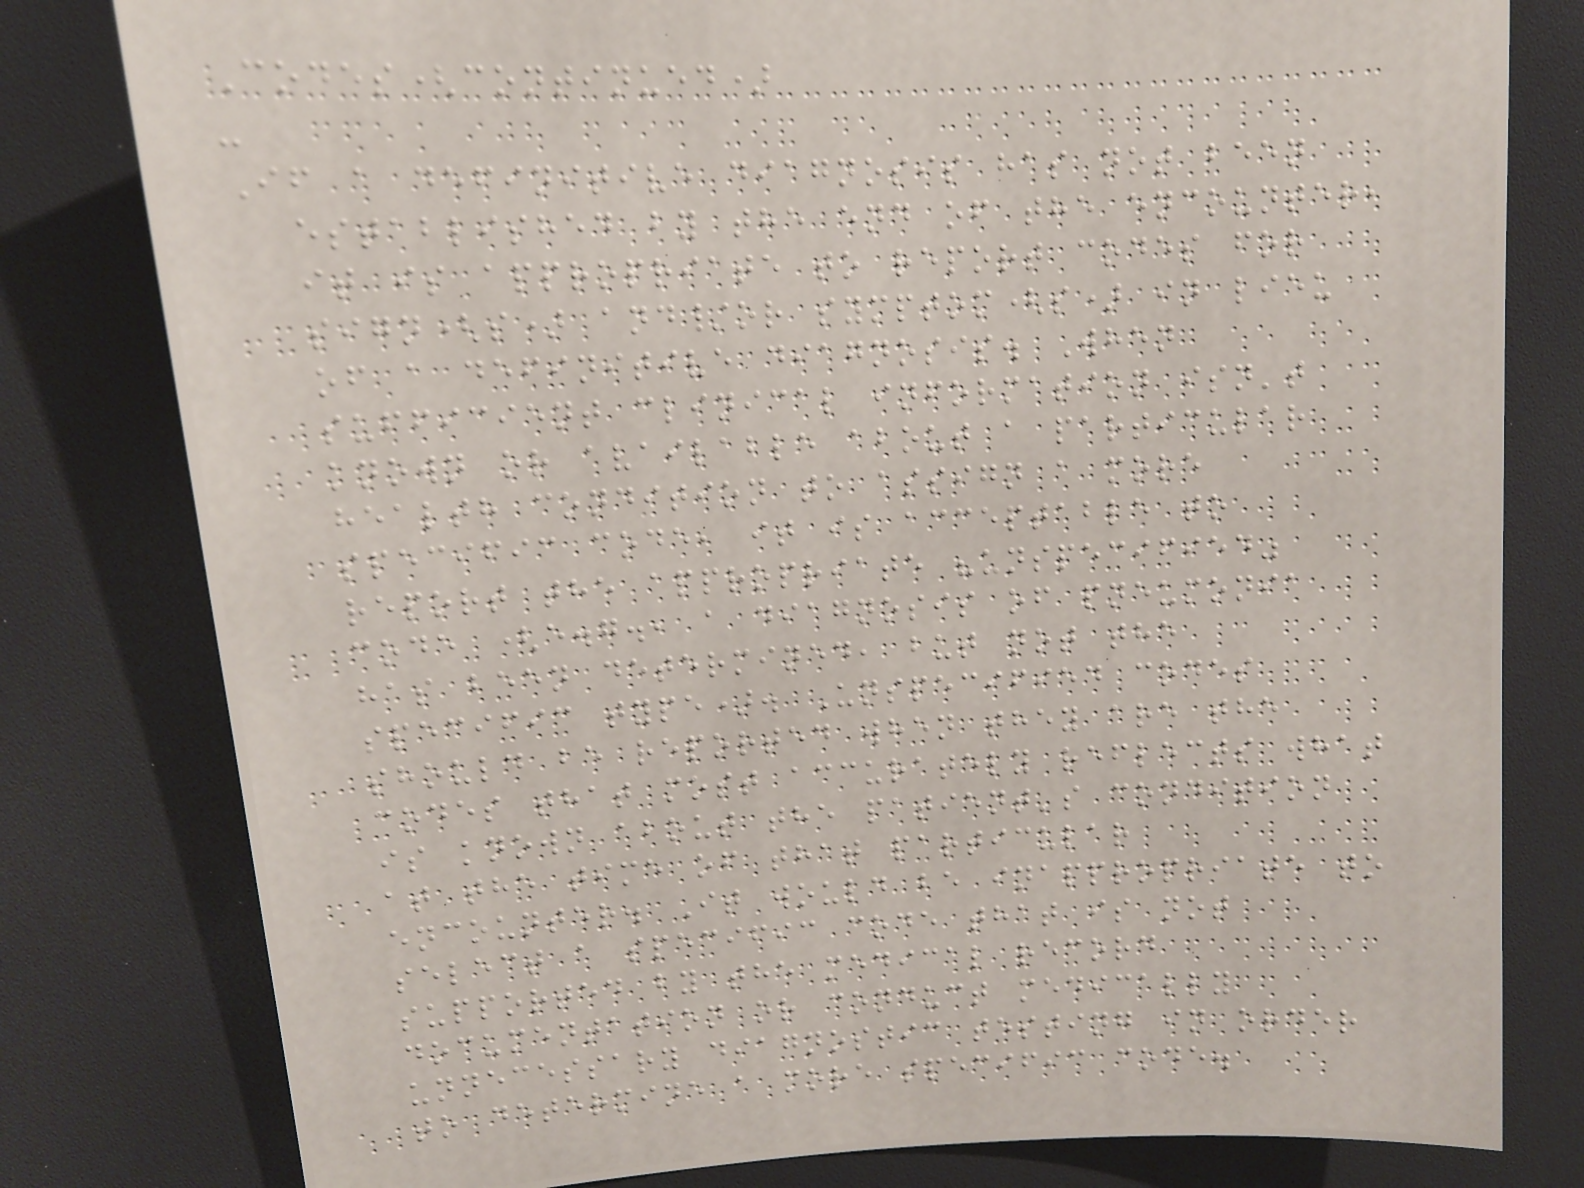Codes(continued)
-
If a definitive diagnosis has not been
established by the end of the encounter,
it is appropriate to report codes for
sign(s) and/or symptom(s) in lieu
of a definitive diagnosis. When
sufficient clinical information isn't
known or available about a particular
health condition to assign a more
specific code, it is acceptable to
report the appropriate "unspecified"
code (e.g., a diagnosis of pneumonia
has been determined, but not the
specific type). Unspecified codes
should be reported when they are the
codes that most accurately reflects what
is known about the patient's condition
at the time of that particular
encounter. It would be inappropriate to
select a specific code that is not
supported by the medical record
documentation or conduct medically
unnecessary diagnostic testing in order
to determine a more specific code.
